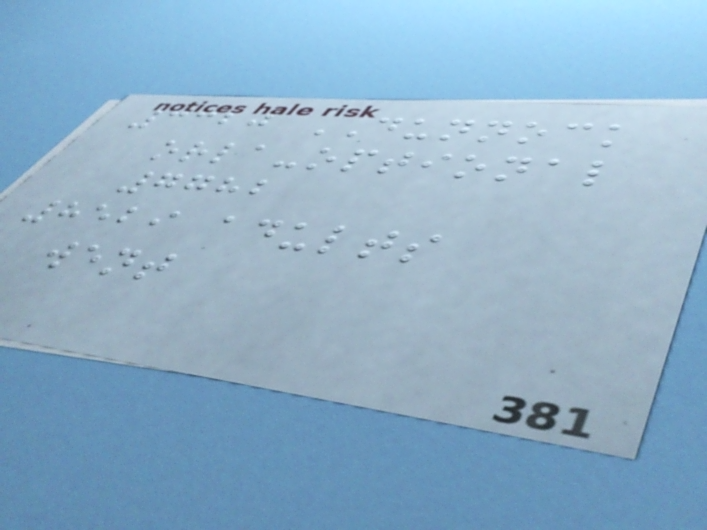3320 DUNNOCK
orla-optional
7782
8529 adults
went
